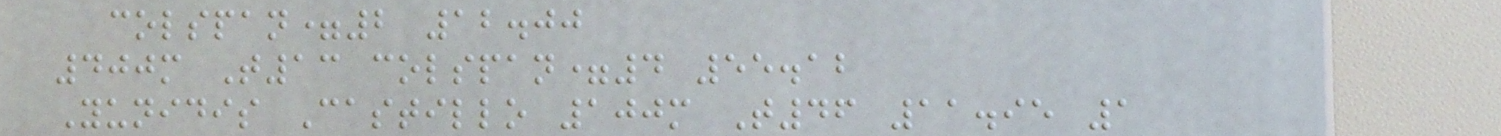colspan=2 12.00
400m T13 colspan=4 55.12
Yunidis Castillo 100m T46 11.95 1
